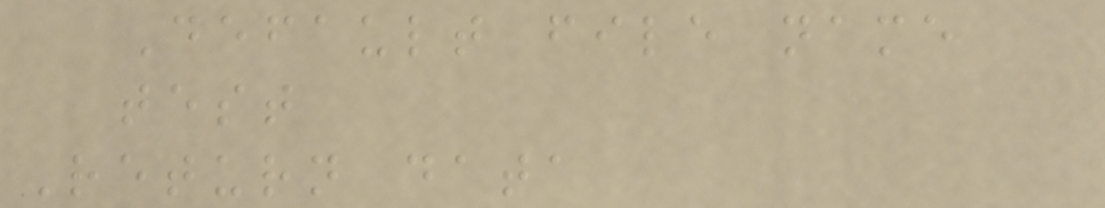Default file name
test
Return data
